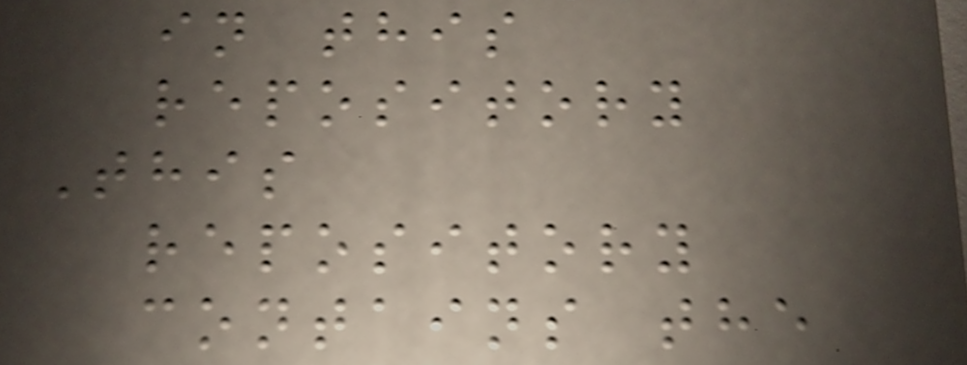in this
repository
This
repository
contains the
